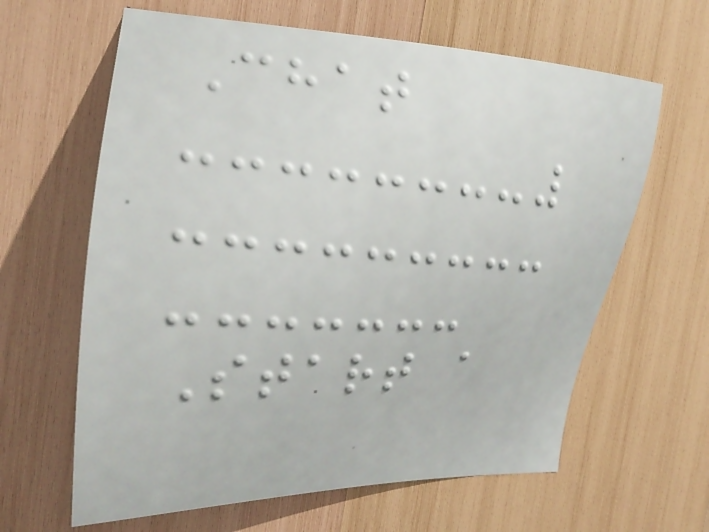Chat
Start a
